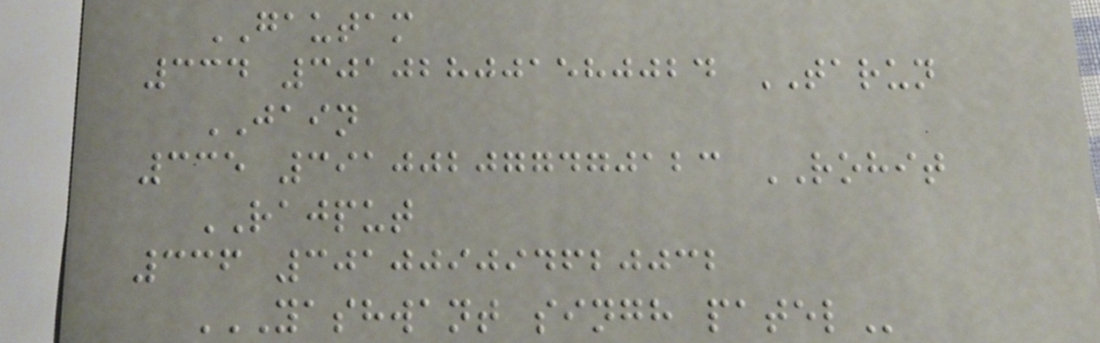GAUTAM
334 301028001580024 TARUN
JAIN
335 391002077470123 ROHIT
RAJPUT
336 301009094620032
YASHWANT SINGH PATEL
